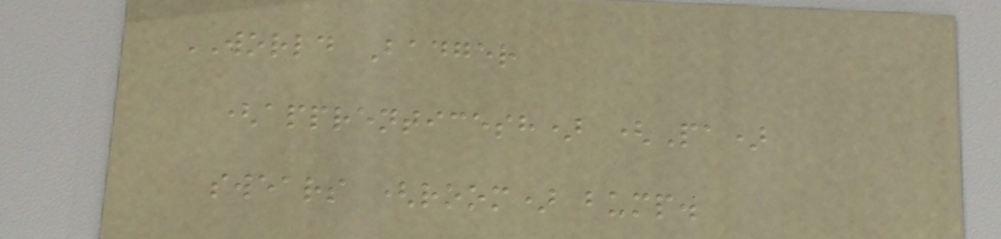WORLD Badger
(apprenticesh) (Pa)
swears (room) bump.
